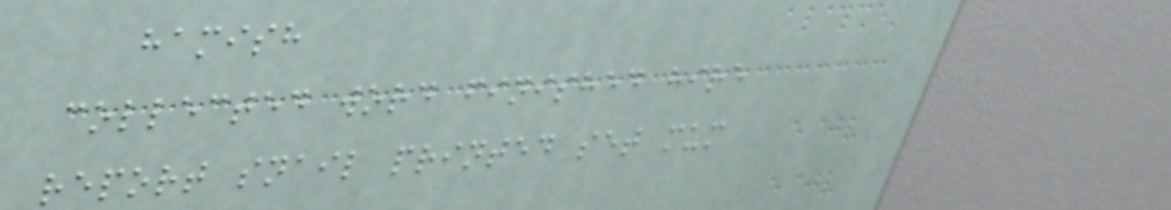hamish
collected word finished hire
report snail printed set mum
